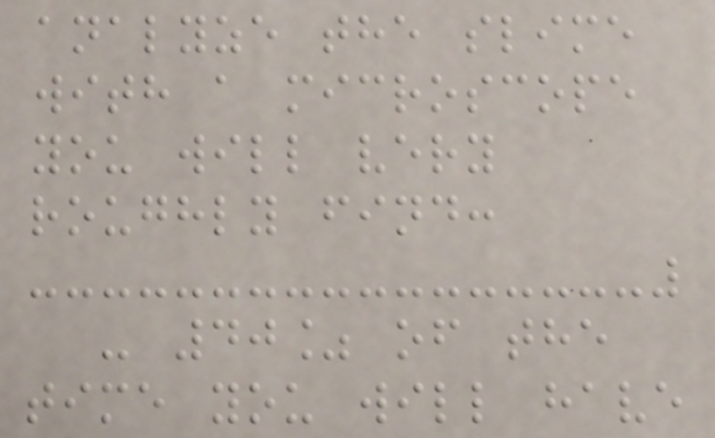analyze the slime
with a microscope
you will very
roughly find:
- 40% of the
time you will have
